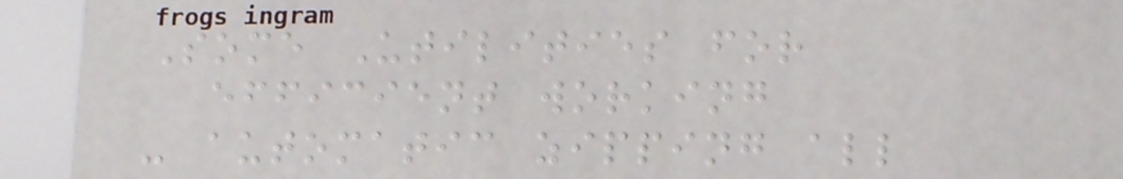Some Utilities for
efficient working
- automatic zipping all
